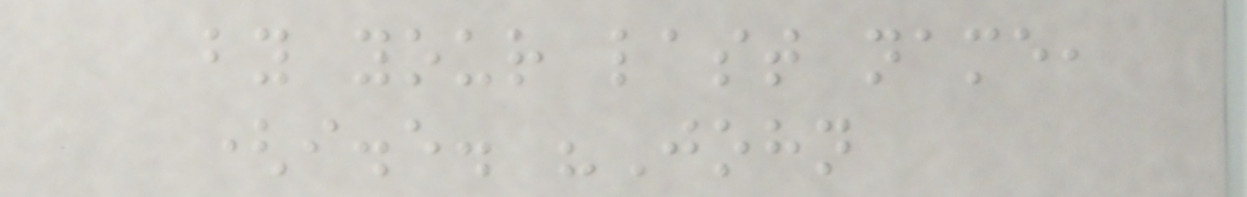by your last name,
(i.e. "John
